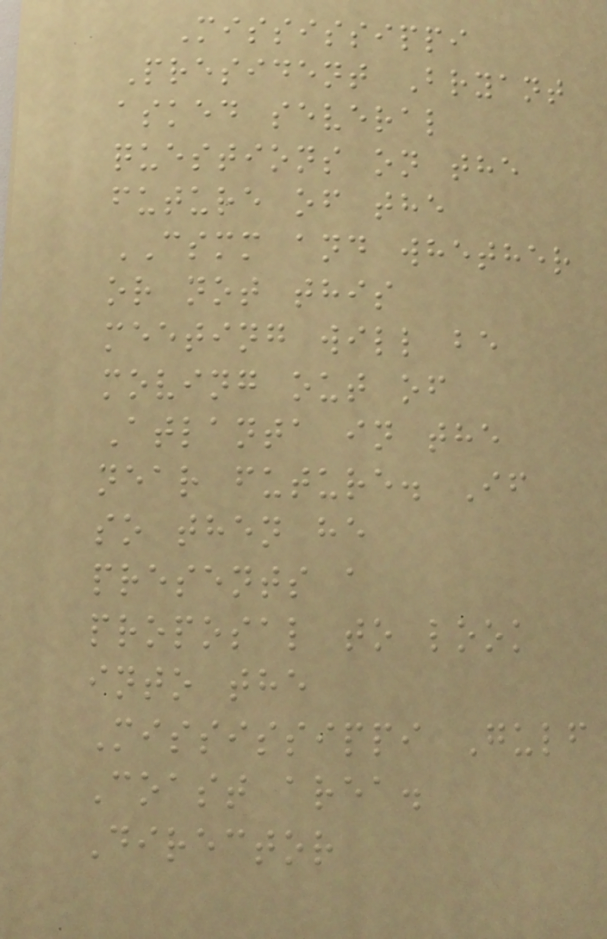Mississippi
President Bryant
asked several
questions on the
future of the
CSMM and whether
or not this
meeting will be
moving out of
Atlanta in the
near future. If
so then he
presents a
proposal to look
into the
Mississippi Gulf
Coast area.
Director
